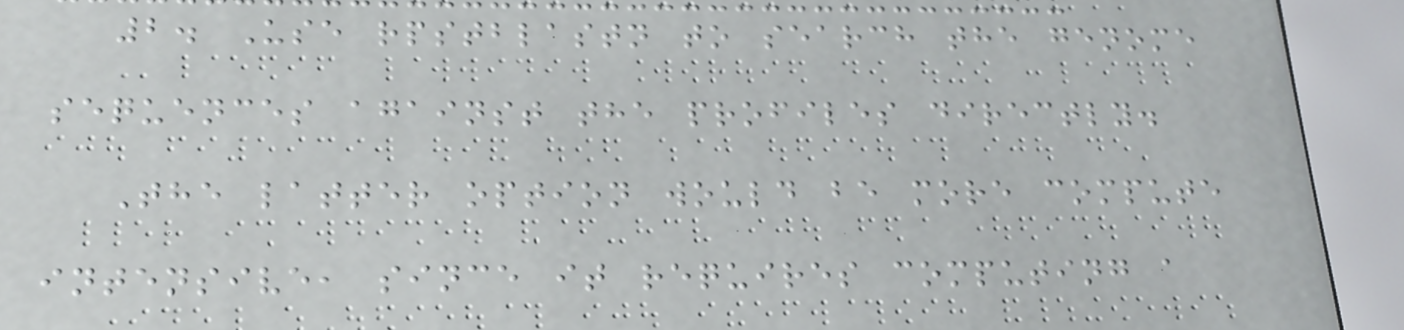2. Use rpstblastn to search the genome
sequences against the profiles directly.
The latter option would be more compute
intensive, since it requires computing a
